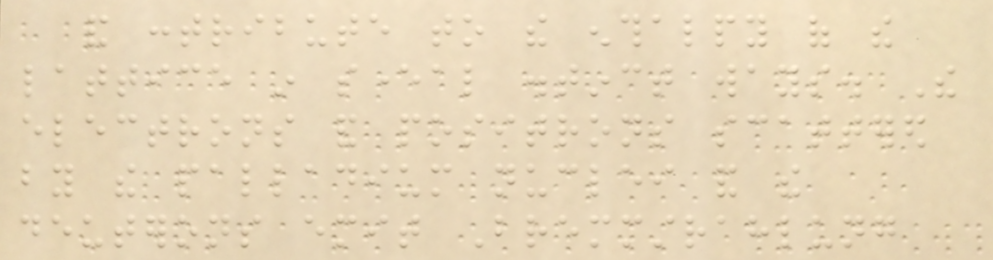and contribute to the enthalpy of the
lattice in several distinct ways. The
electrons and positrons scattered
by the palladium nuclei and the
deuterons emit Bremmstrahlung
